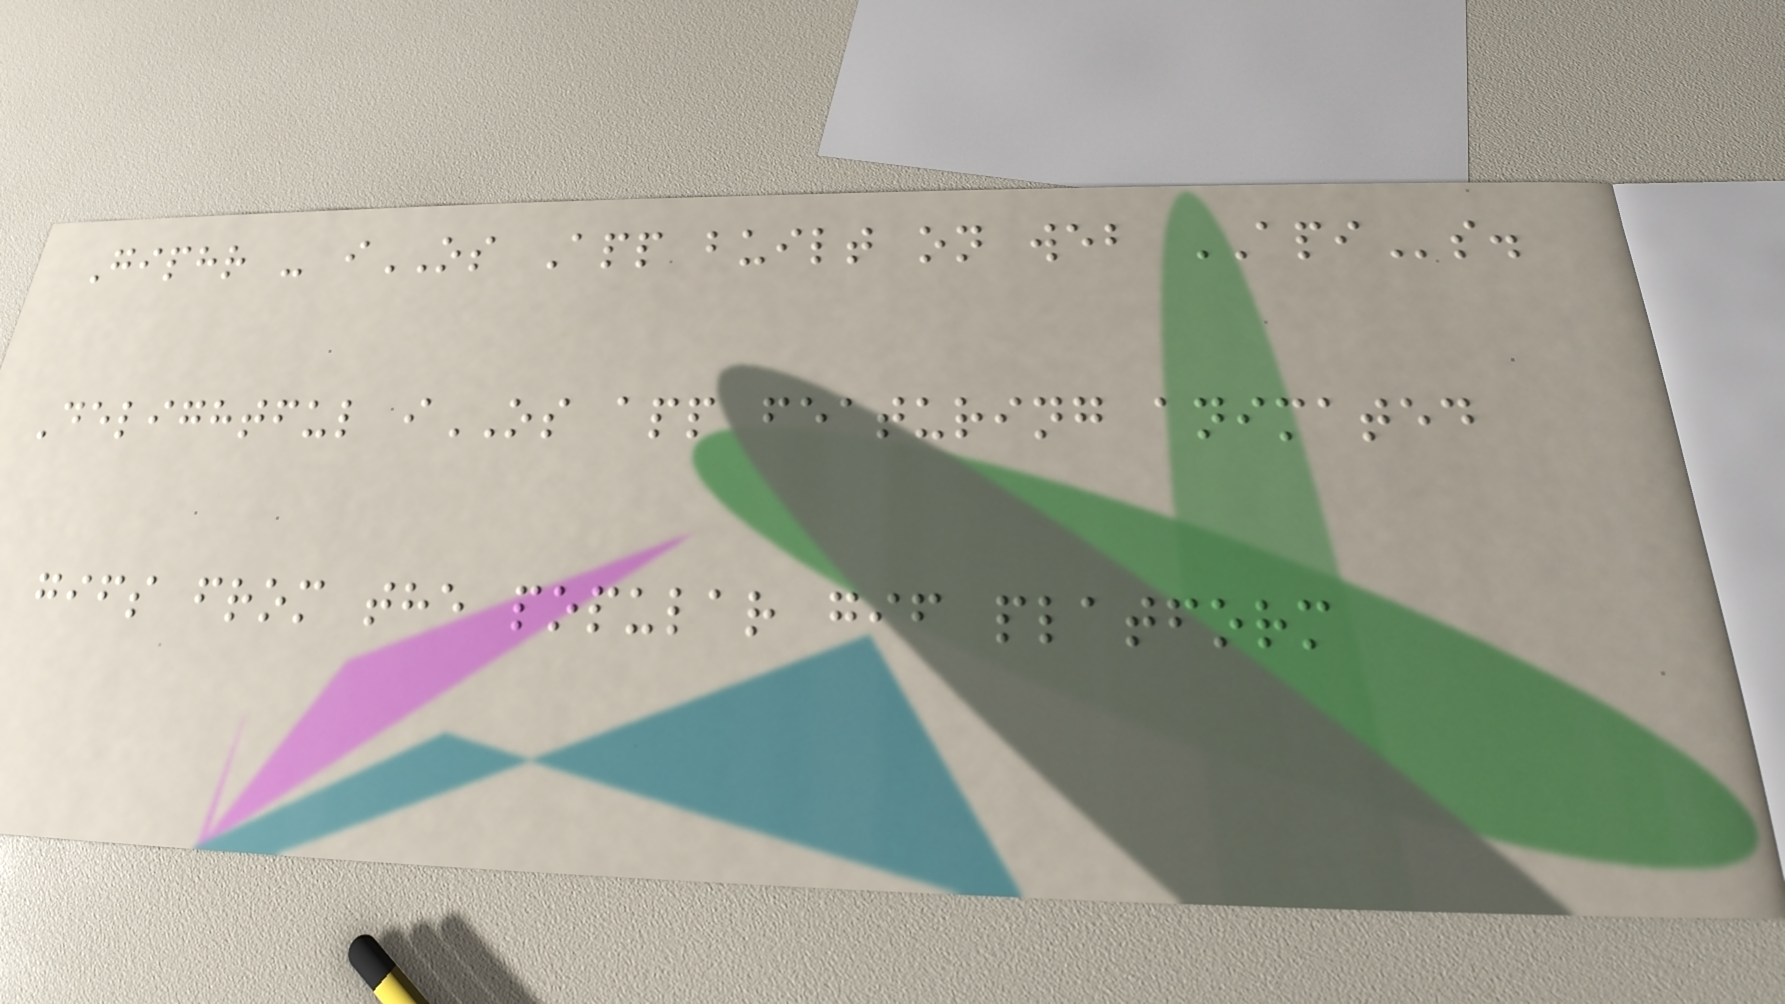Giphr - iOS App built on web APIs.
Delightful iOS app featuring animated
gifs from the popular gif platform
